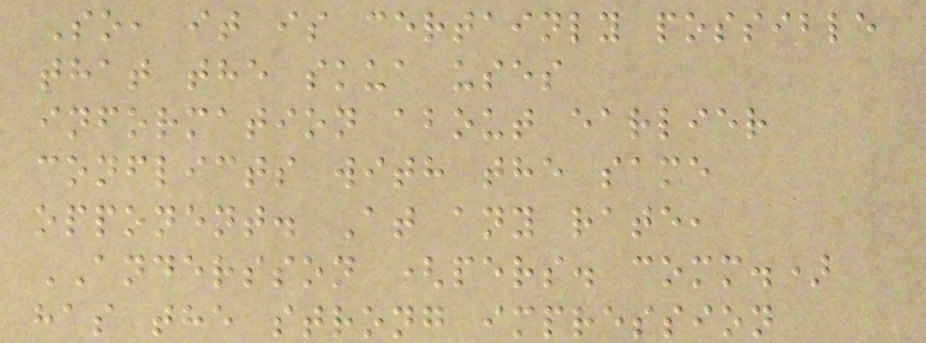So, it is certainly possible
that the skua uses
information about earlier
conflicts with the same
opponent. At any rate,
ANDERSSON (pers. comm.)
has the strong impression
